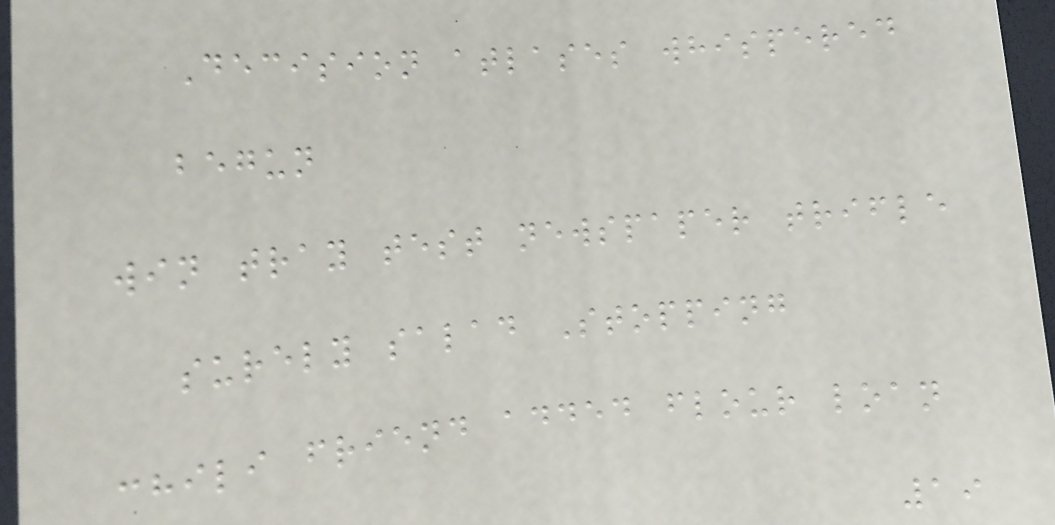Decision atlases whispered
begun
win tray test newspaper trifle
surely salad Stopping
chili friend added flour loan
19
